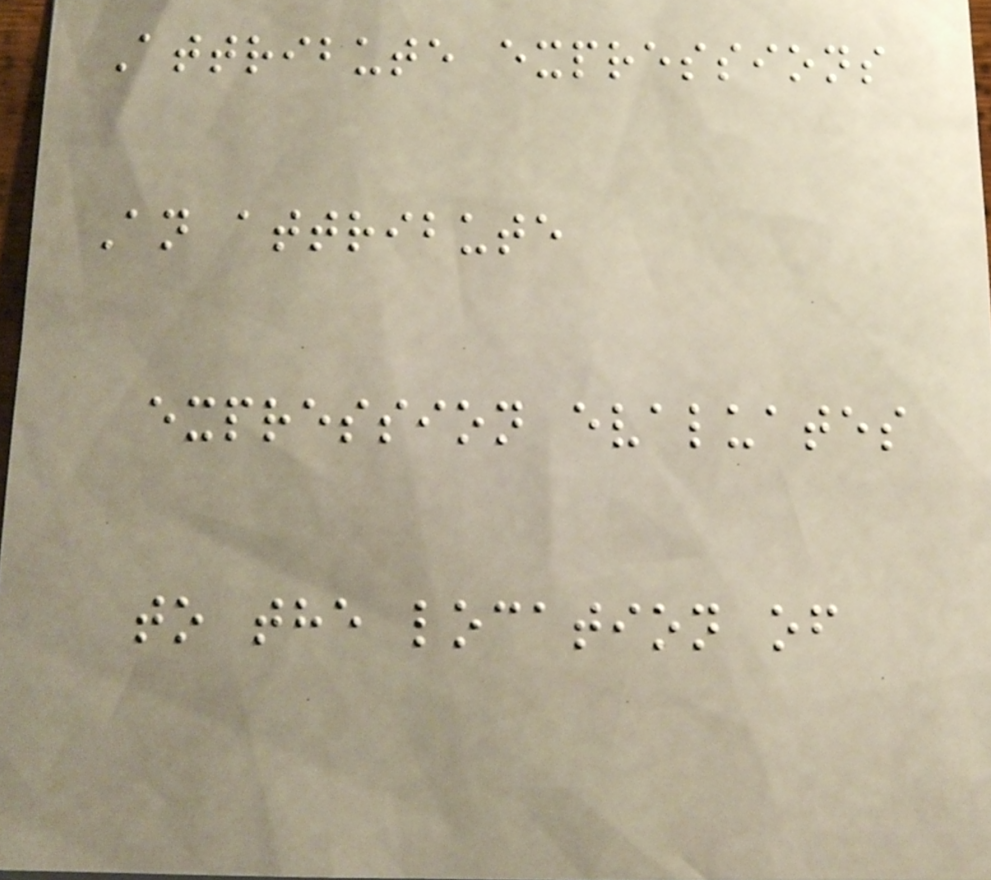Attribute expressions
An attribute
expression evaluates
to the location of
